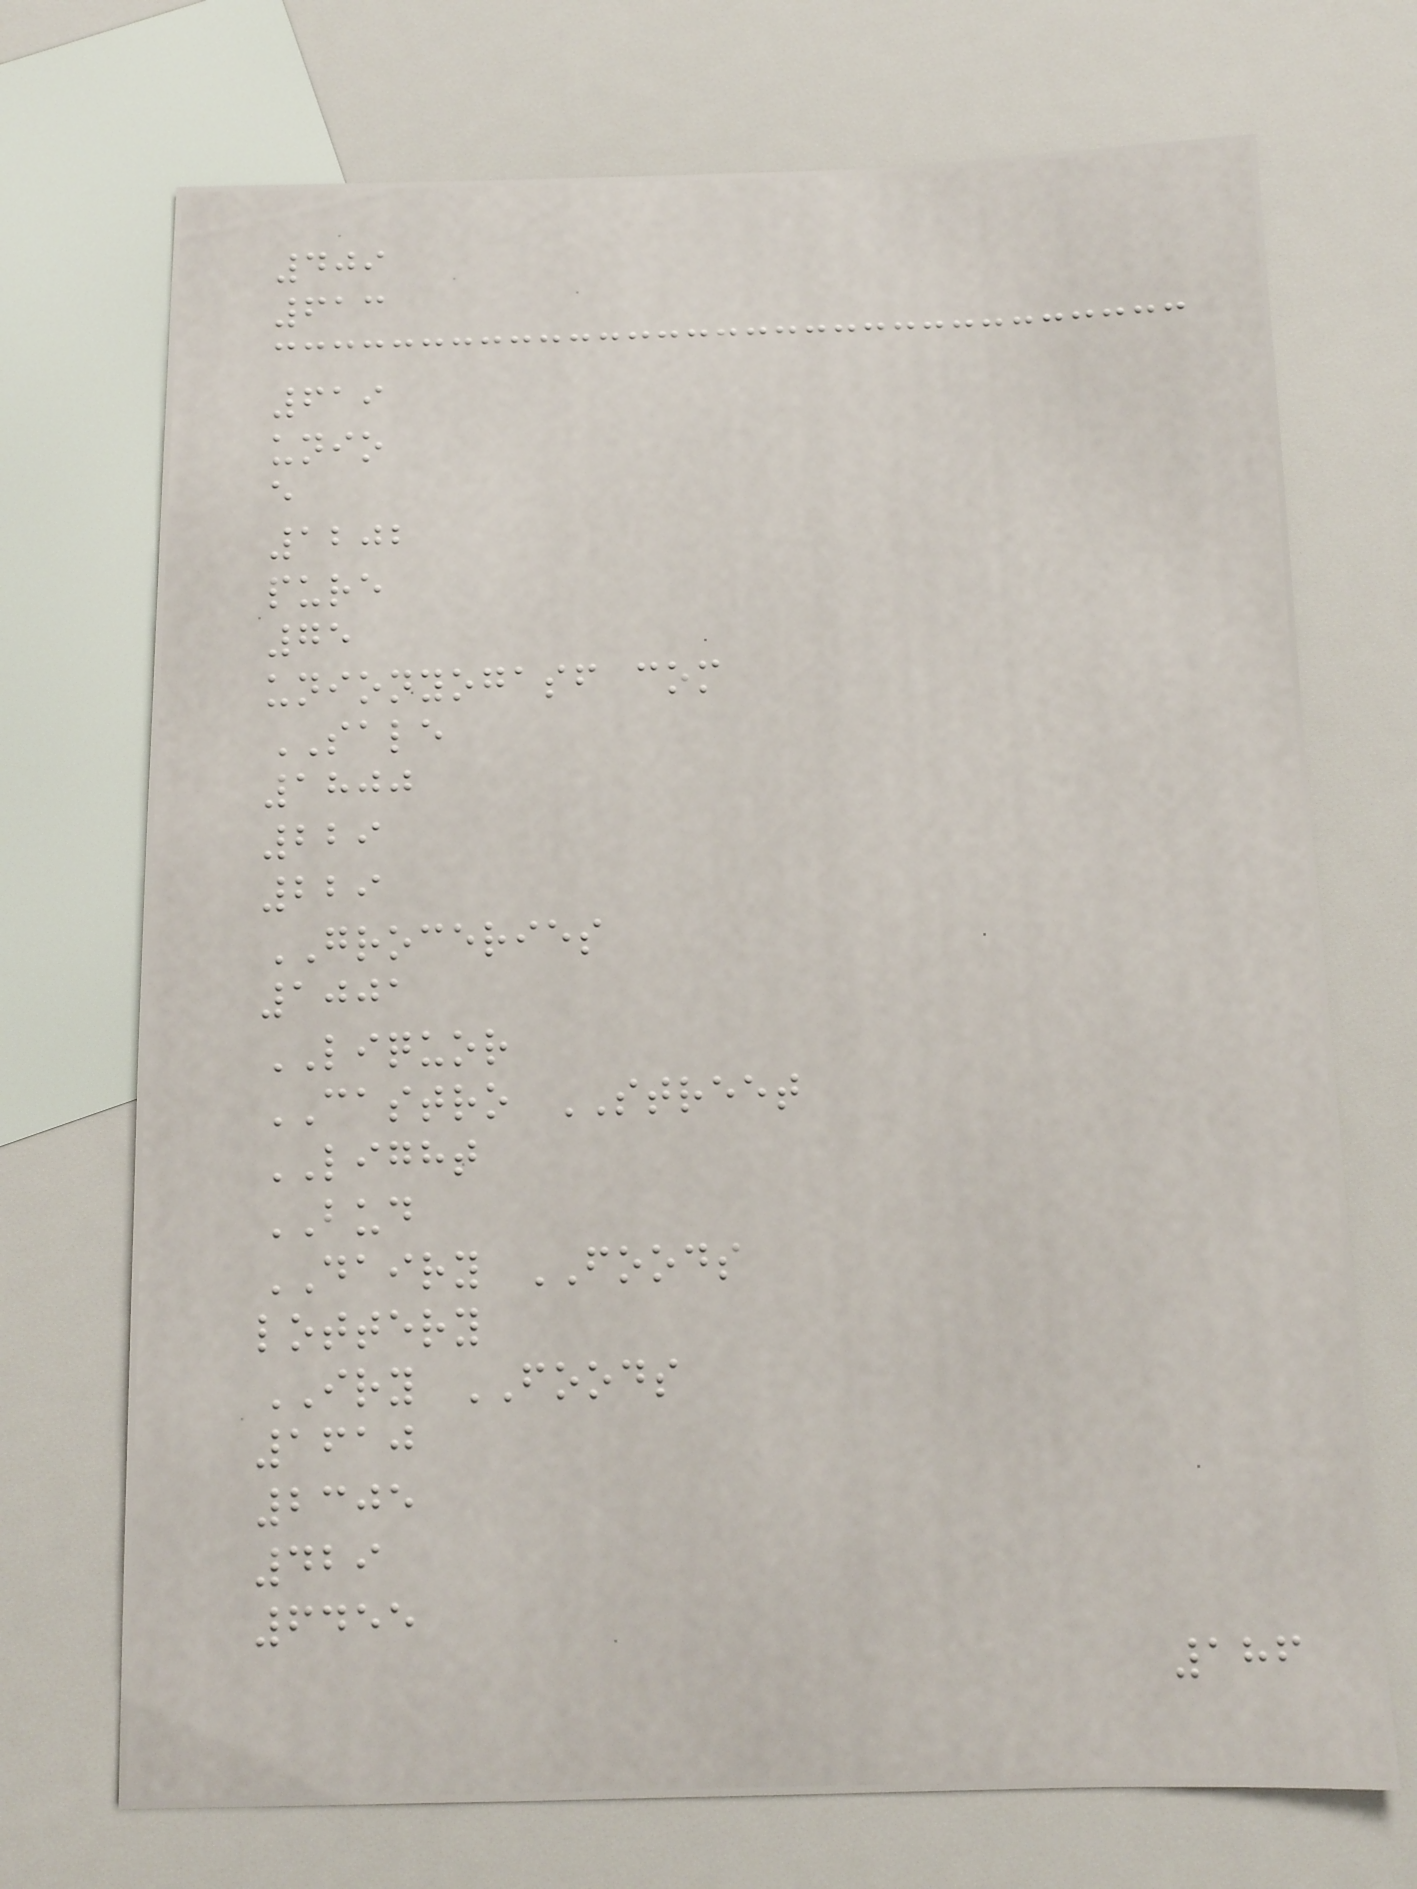409
613
619
unio
e
1202
pure
75
unionyogasf com
SALE
1800
229
229
GROCERIES
1001
LIQUOR
CASTRO STREET
LIGHT
BUD
DAIRY FOODS
lottery
IRY FOODS
1610
2305
429
6455
186
